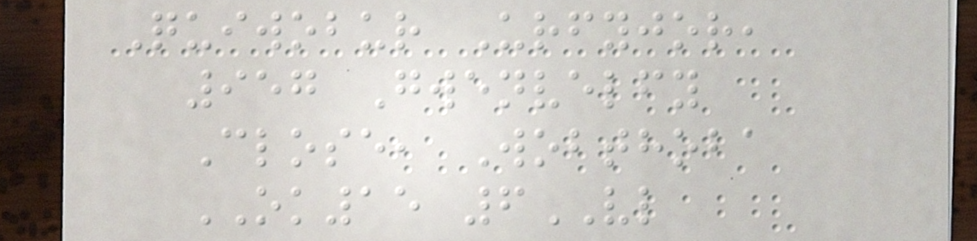Quiwobur Urfyjor,
957 Gwenvelfy
Close, Wobthoba
OK15 6VL
